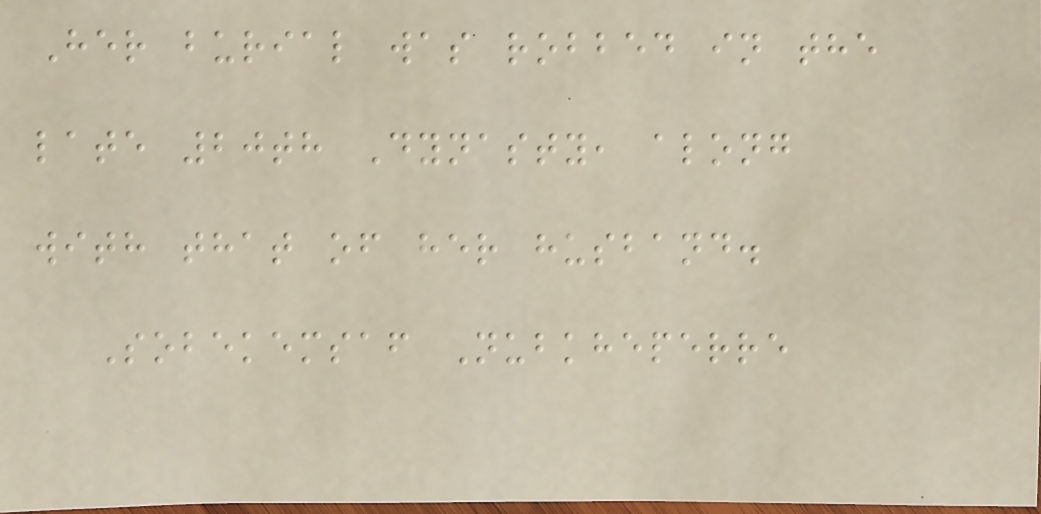Her burial was robbed in the
late 20th Dynasty, along
with that of her husband.
Sobekemsaf Nubkheperre
